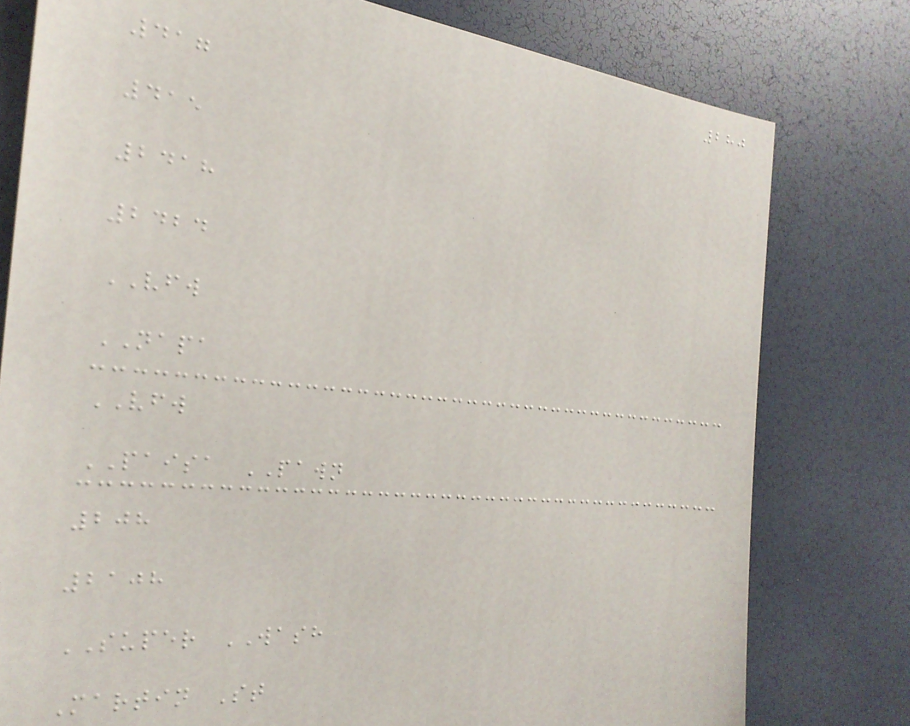280
417
415
2418
2424
VFW
NAPA
VFW
PAISA PAWN
208
2108
SUPER WASH
Martin St
